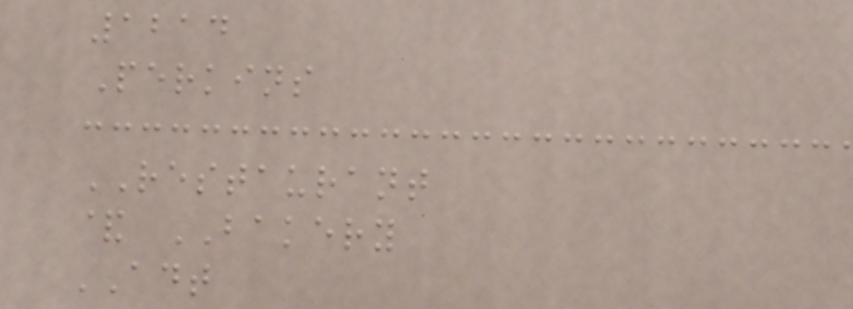1214
Perkins
RESTAURANT
& BAKERY
ADT
